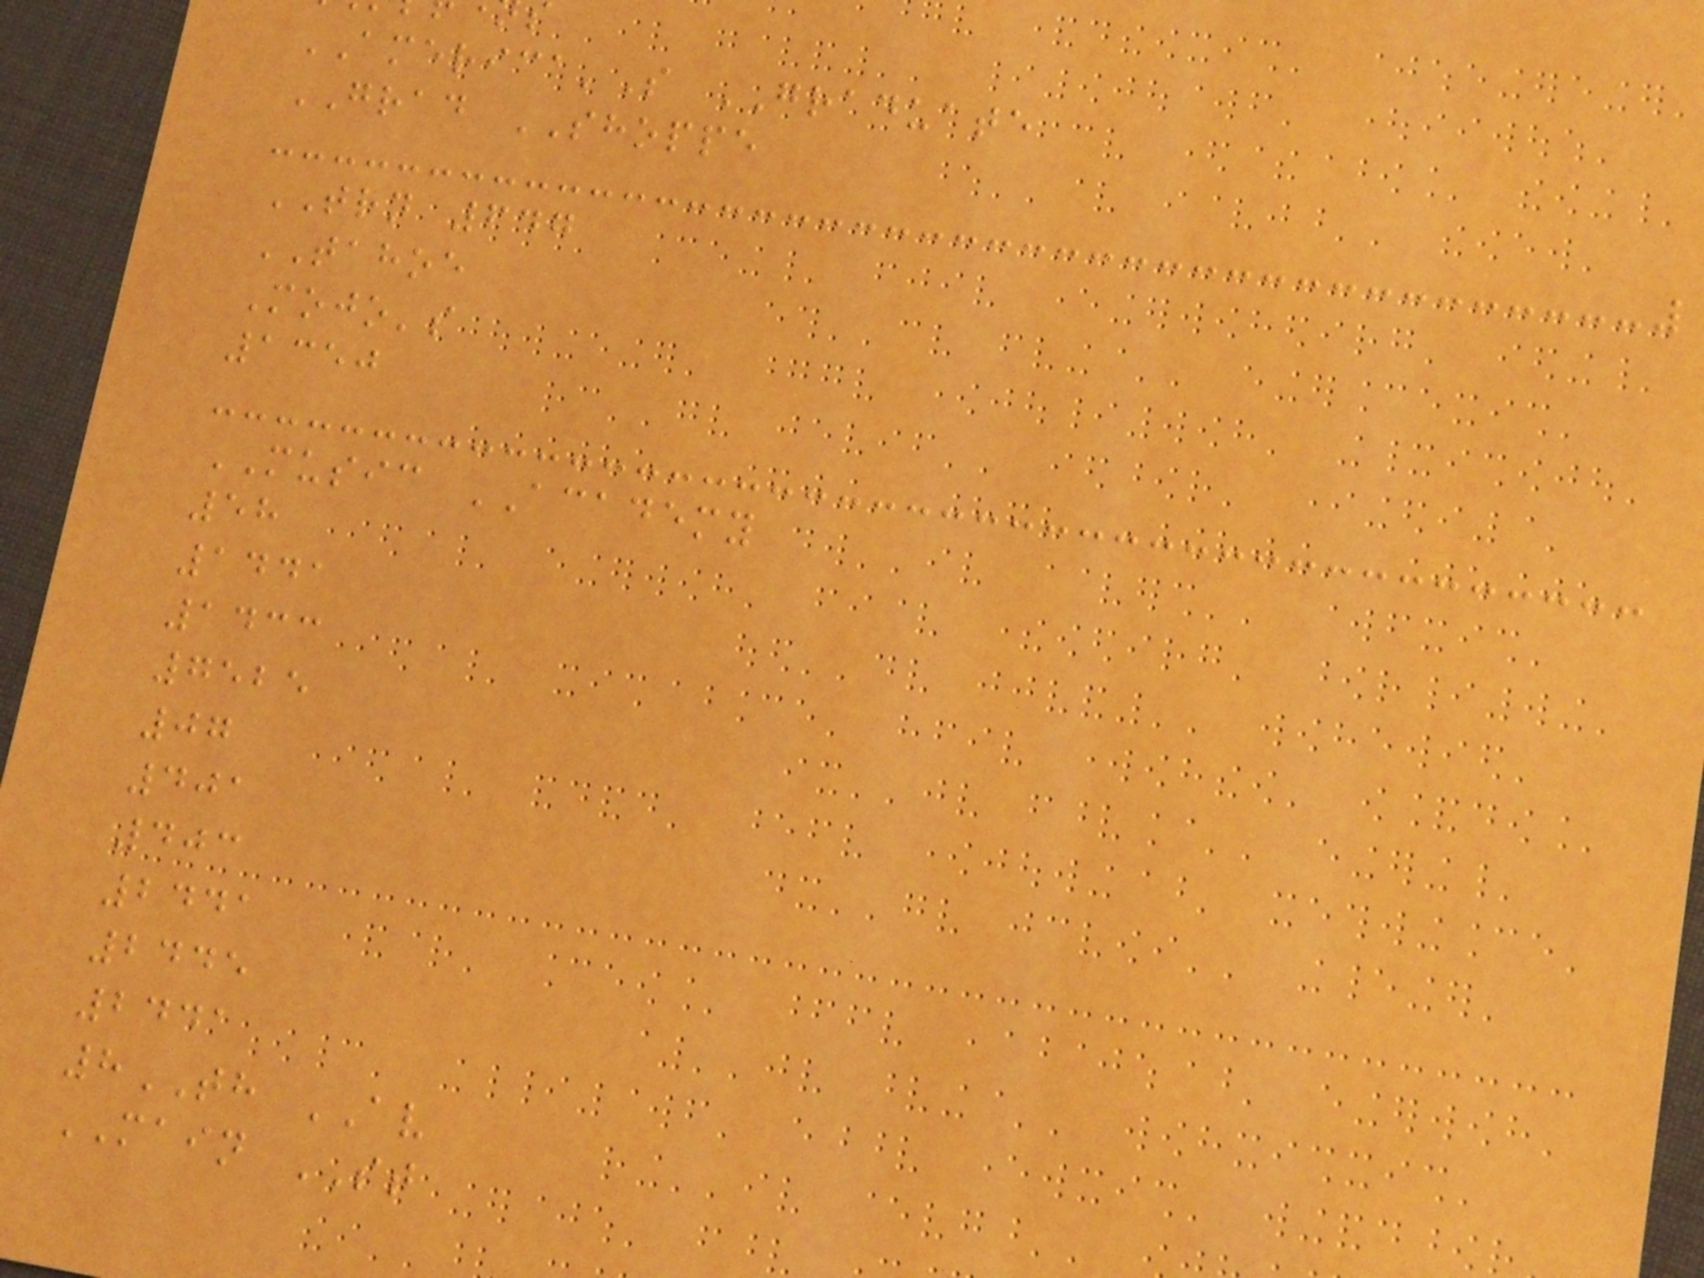AMERICA'S GRADUATE
GRAD SHOPPE
TRN 647
TAHOE
Mojo's
1350
MUSIC ACADEMY
58
1441
1433
7525
07
401
403
2441
2445
2441
8TH AV
MAIN ST
